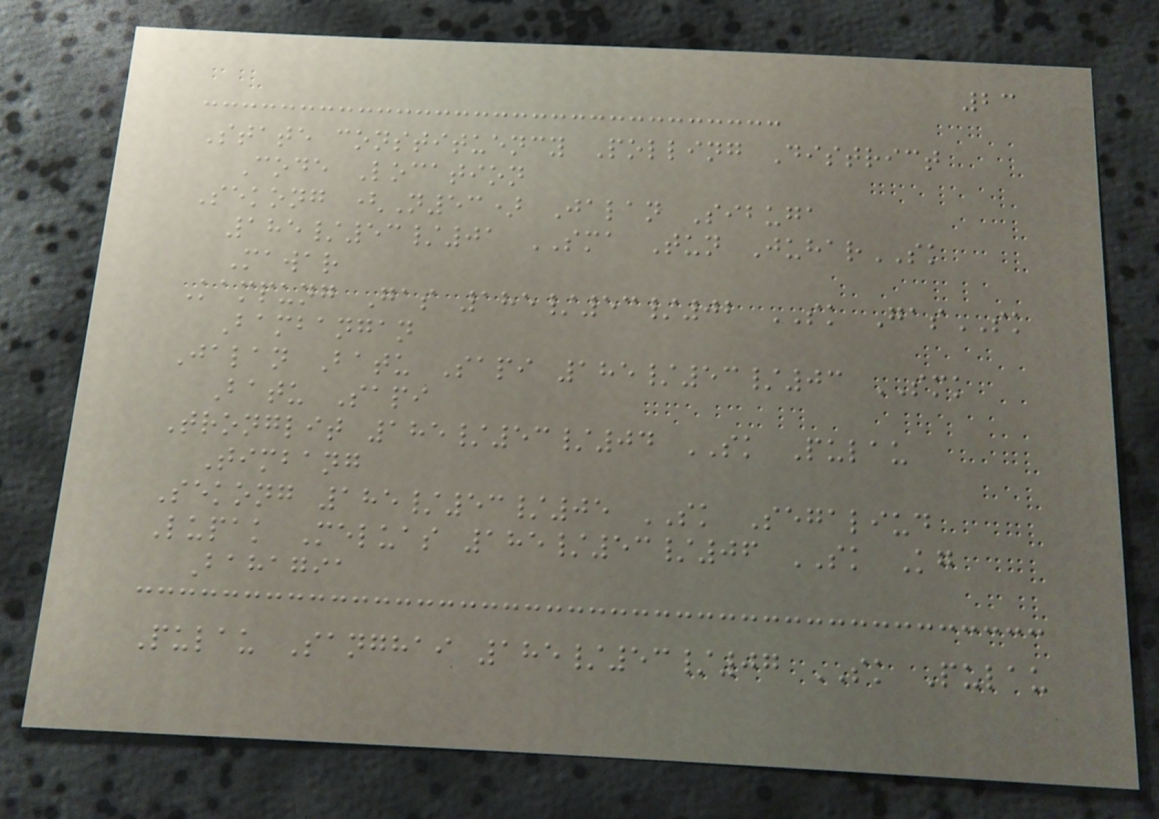23
State constituency Polling District
Code Location
Sekong (N53) Jalan Sibuga
185/53/01 SMA Tun JuharSK
Mawar
Kampung Gas 185/53/02 SK GasSK
Bambangan
Jalan Batu Sapi 185/53/03 SMK
Batu Sapi
Tronglit 185/53/04 SK Pulau
Timbang
Sekong 185/53/05 SK Segaliud
Lupak Meluas 185/53/06 SK Kg
Bahagia
Pulau Sanghai 185/53/07 SK Pulau
